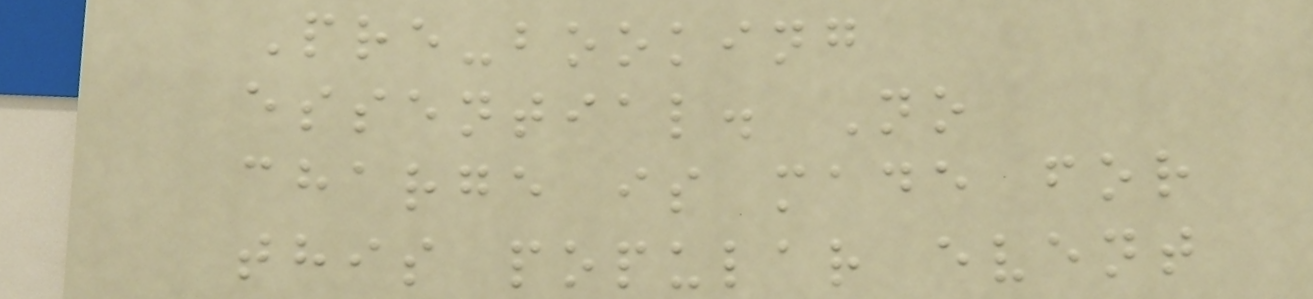Pre-booking
essential. No
charge is made for
this popular event
